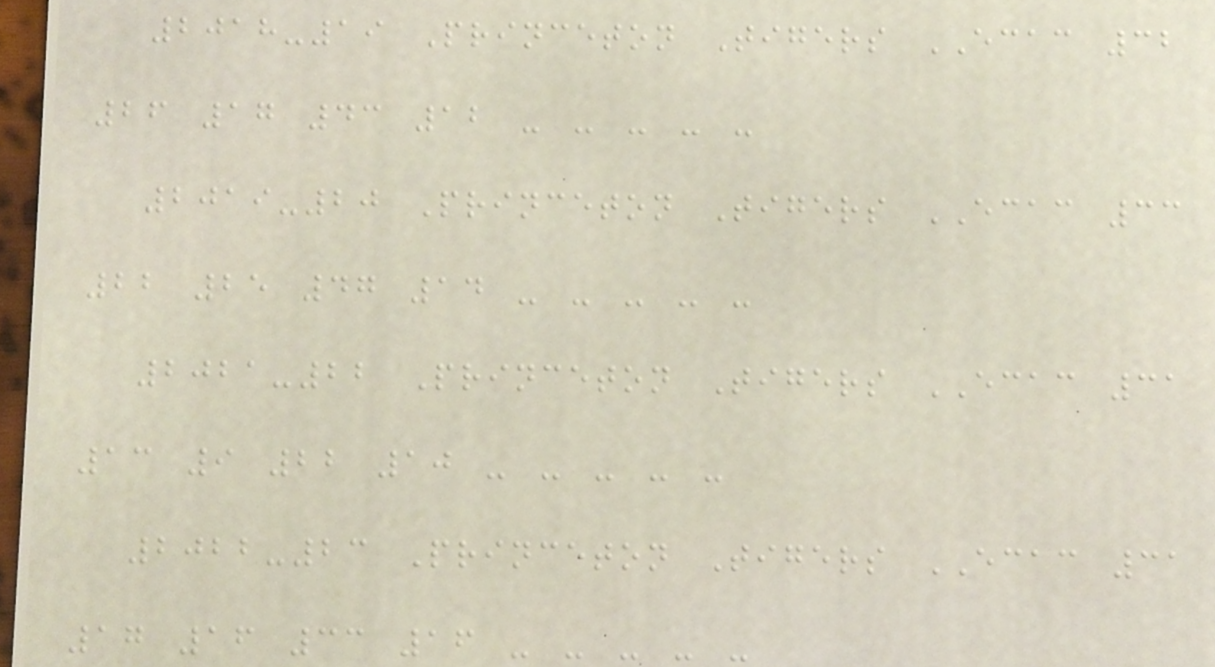2018-19 Princeton Tigers ECAC 32
26 17 43 12 - - - - -
2019-20 Princeton Tigers ECAC 33
22 25 47 14 - - - - -
2021-22 Princeton Tigers ECAC 31
13 9 22 10 - - - - -
2022-23 Princeton Tigers ECAC 31
17 16 33 16 - - - - -
